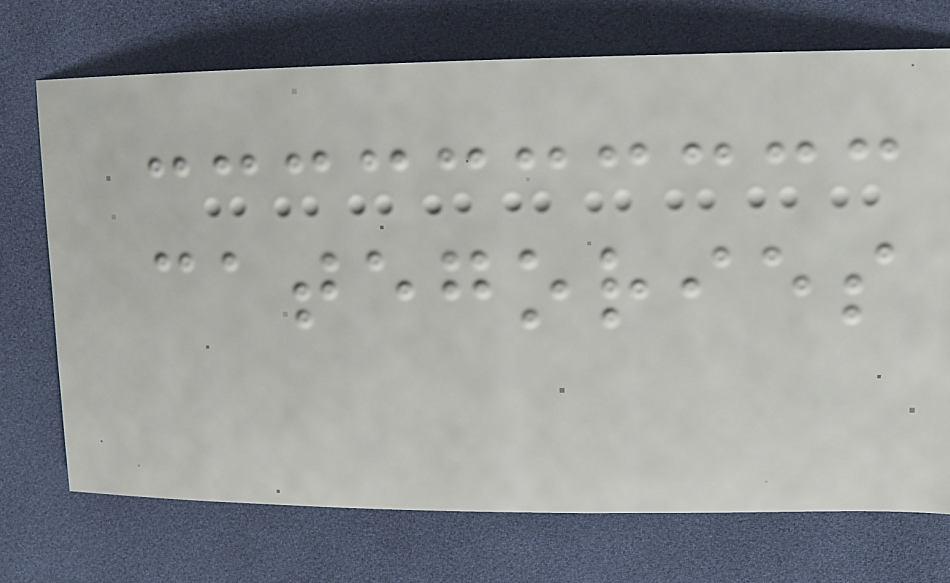categories
